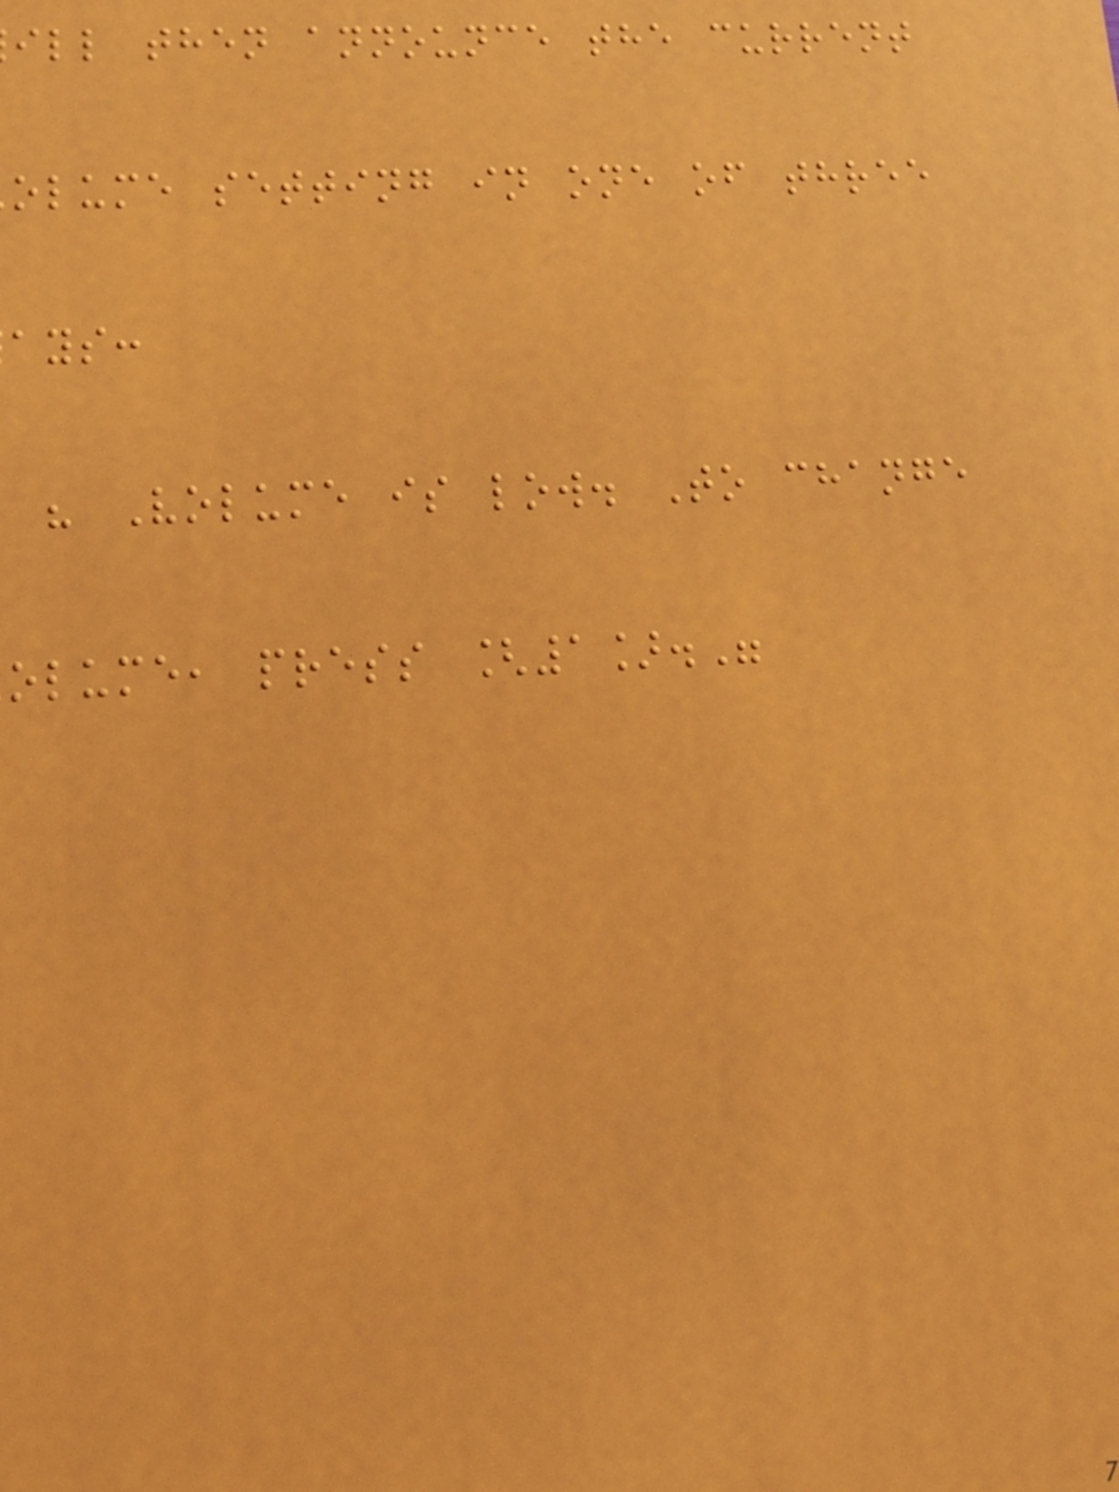ill then announce the current
olume setting in one of three
ays:
" Volume is low. To change
olume, press [1]."
